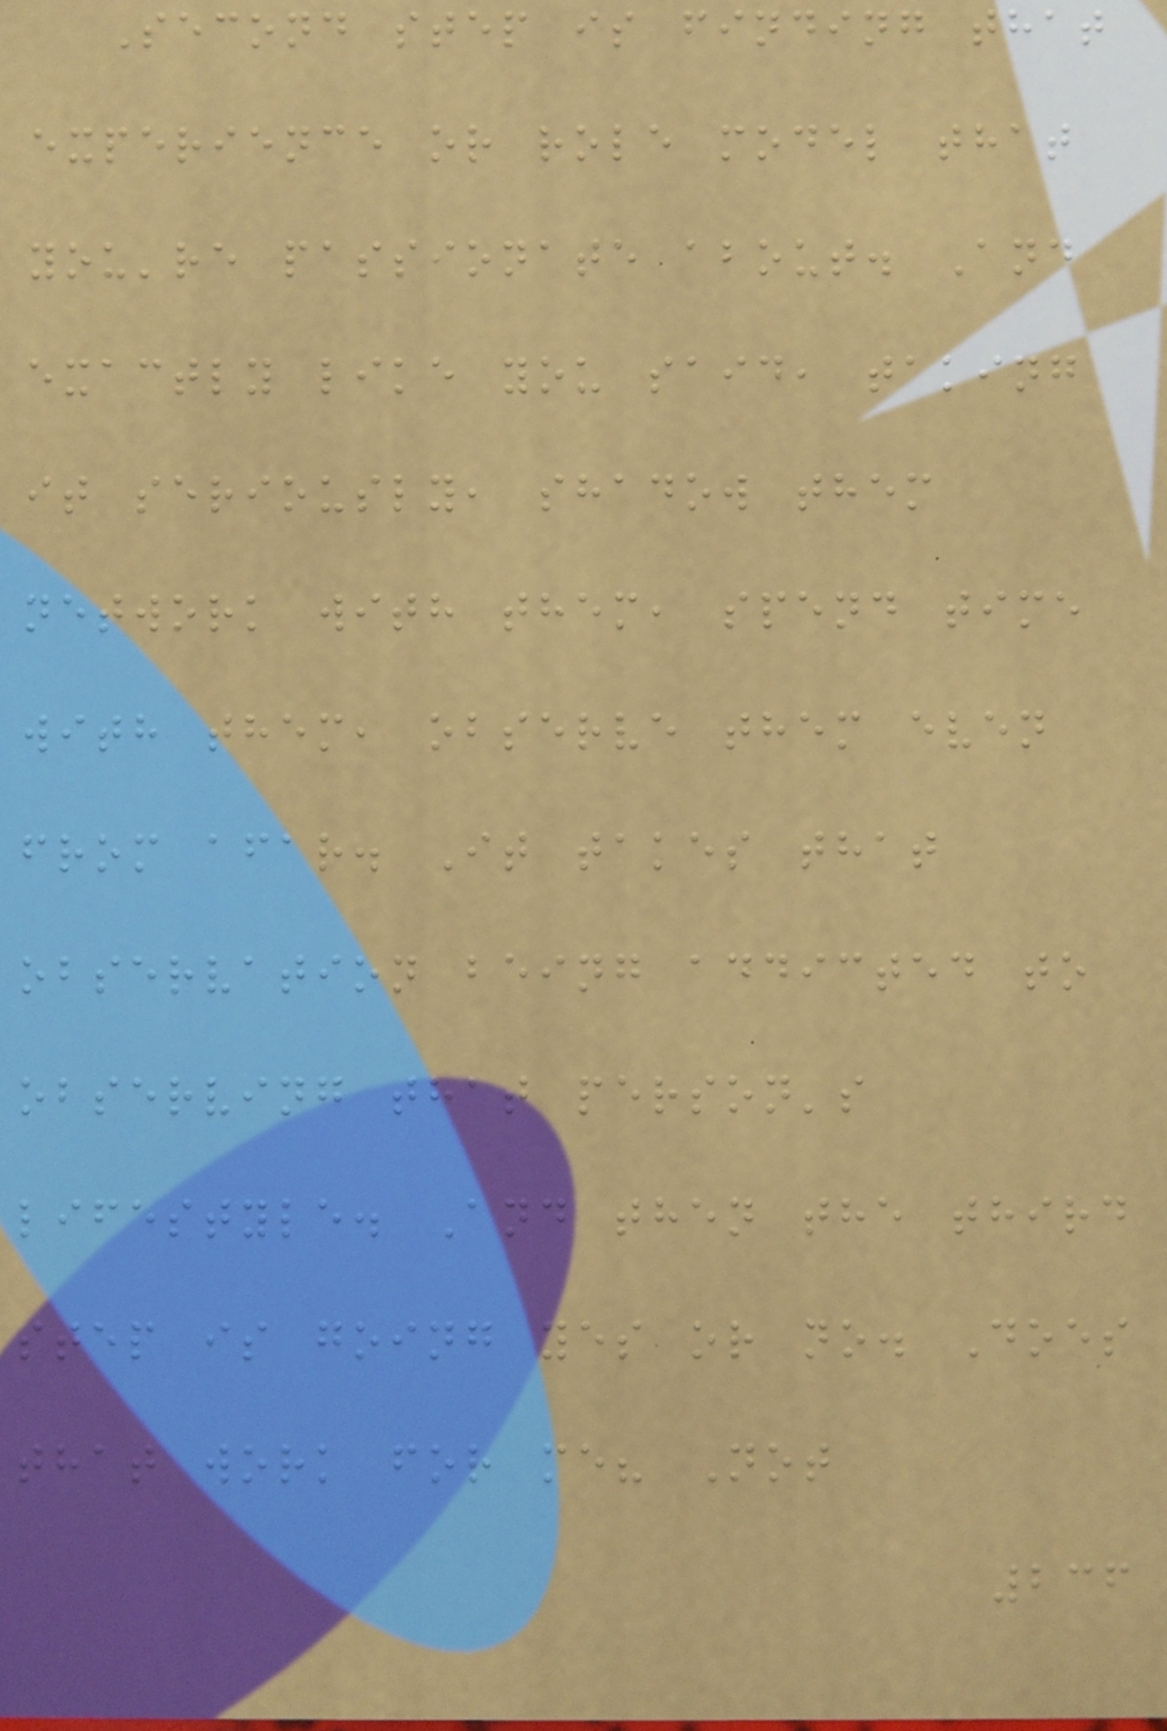Second step is finding that
experience or role model that
you're passionate about. And
exactly like you said, taking
it seriously, shadow them
network with them, spend time
with them, observe them even
from afar. It takes that
observation being addicted to
observing that person's
lifestyle. And then the third
step is going yes or no. Does
that work for me? Not
236
